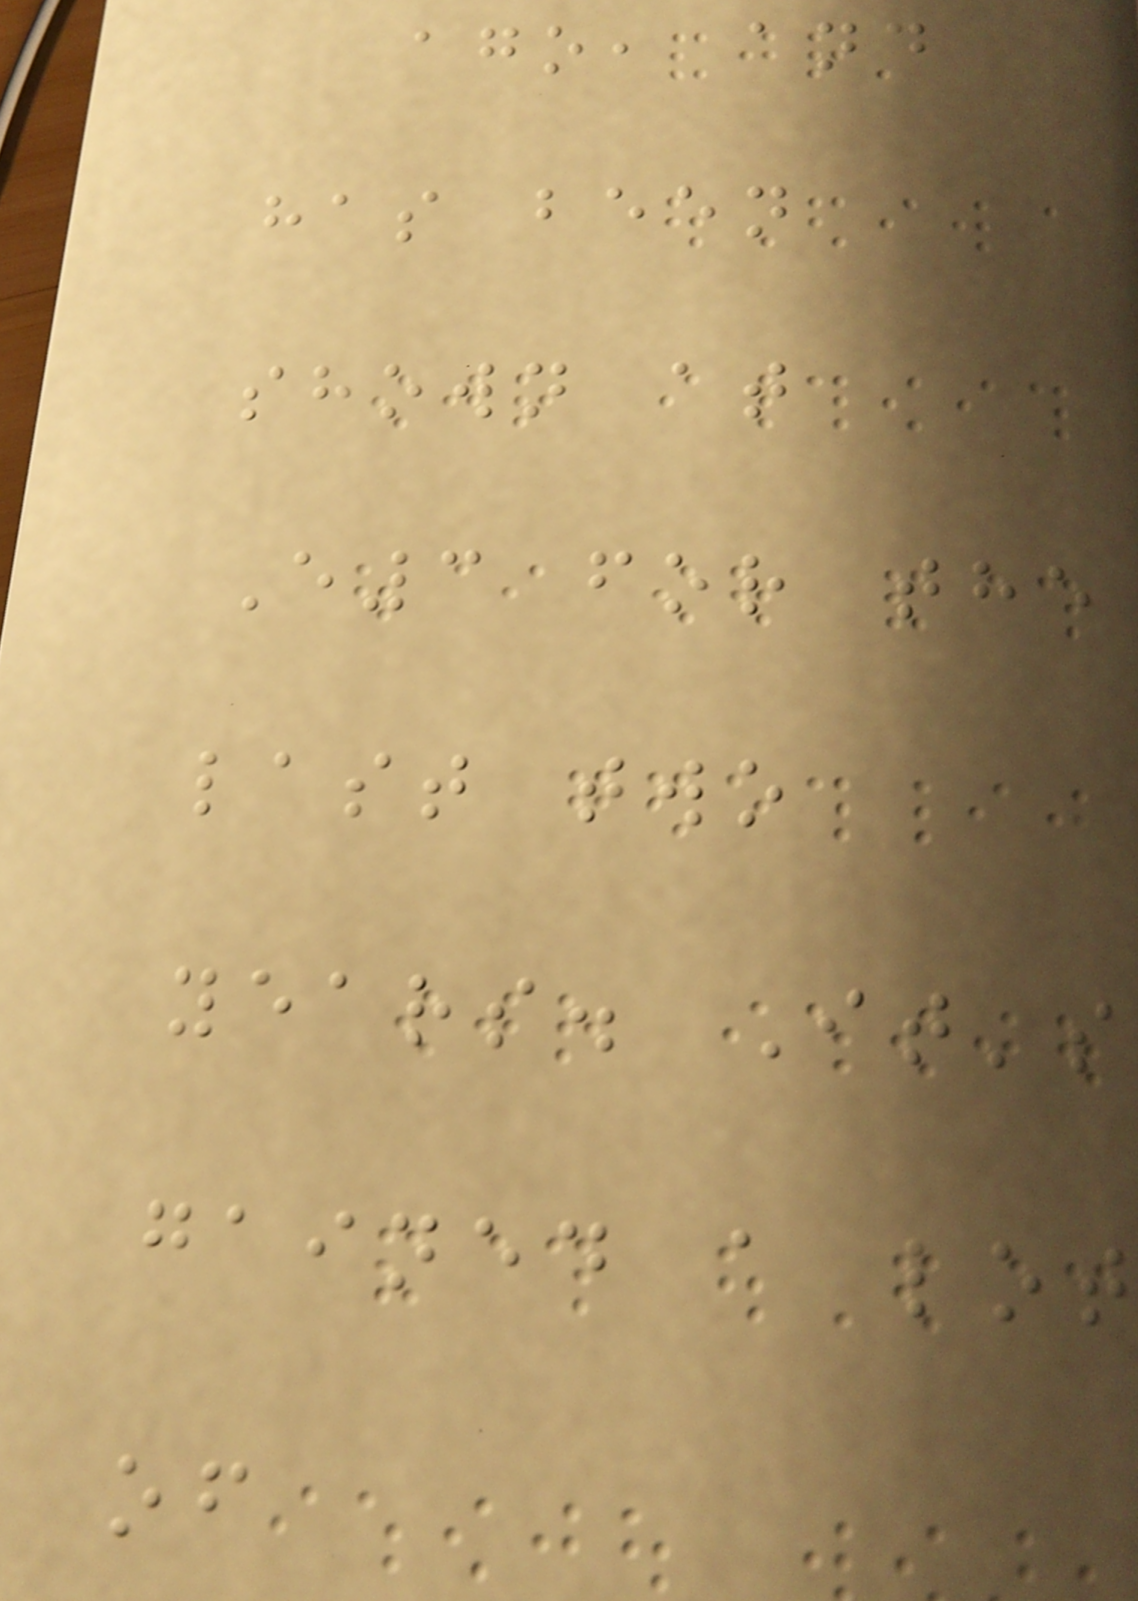ago, and
has been
shown at
E3 for the
last two
years. It's
gained a lot
of
